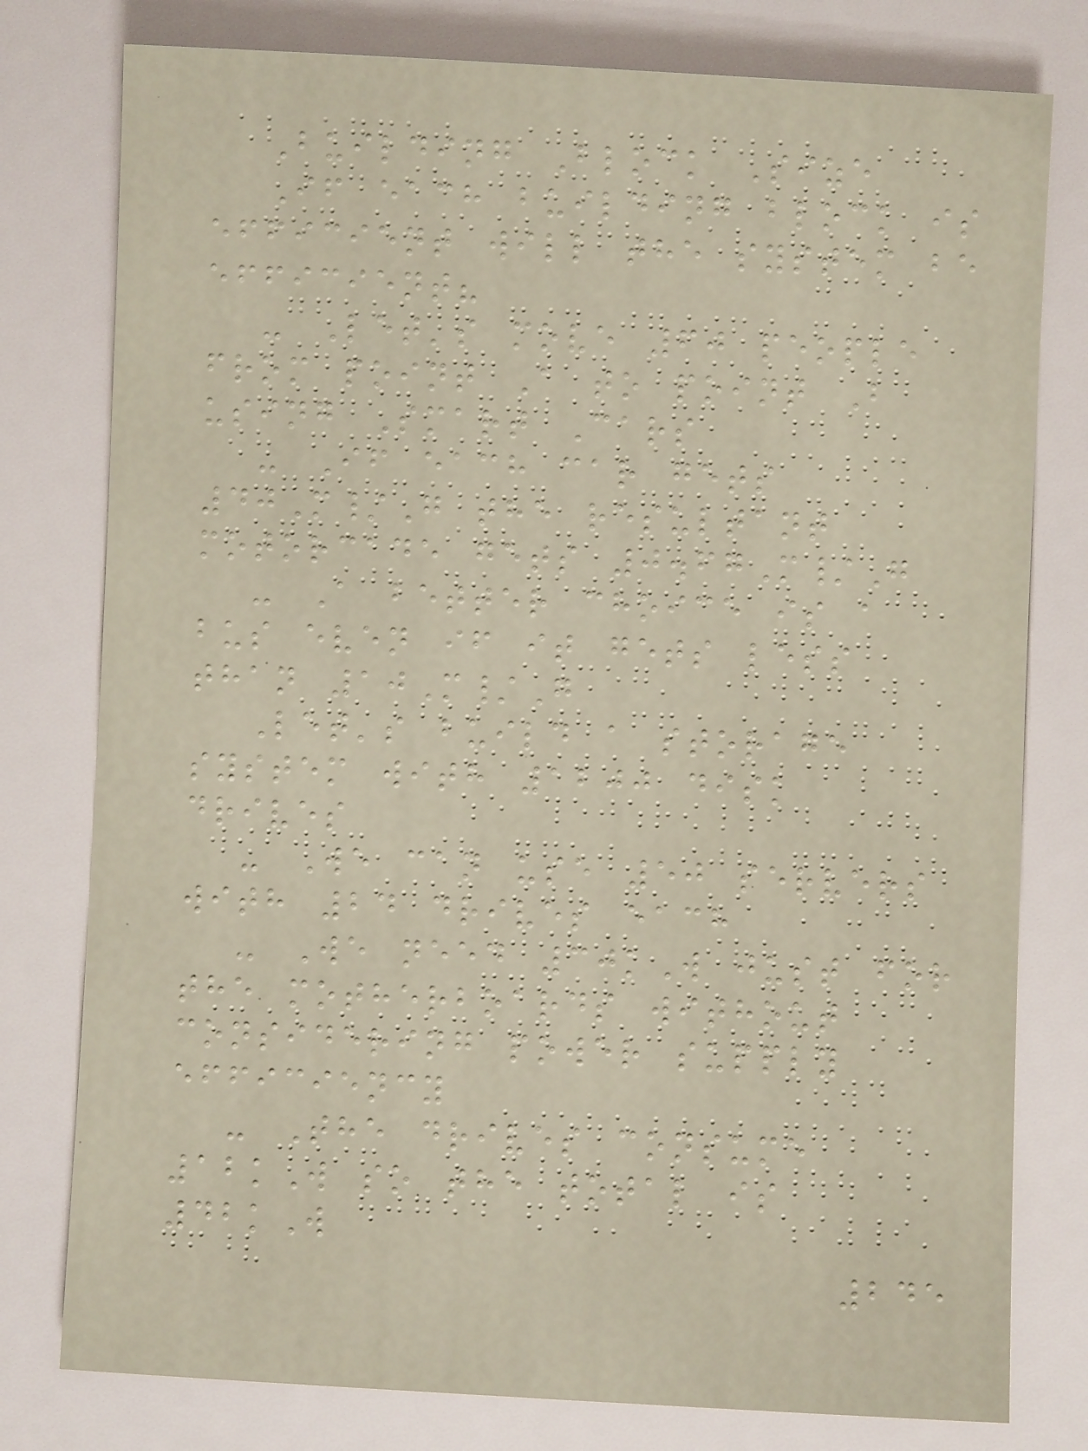Building Block Size
If each building block is
efficient will the system be
efficient?
- Let's move 60 people
from point A to point B
using Smart Cars
- If each car gets
40M/G the resultant
motorcade gets 0.67M/G
- A better choice is a
bus even if it gets less
than 10M/G
Let's build a storage
system with 1200 disk
drives
- We can use 50 servers
with 24 drives each
- We need 30kW just for
the motherboards without
considering power supply
efficiency
- The drives consume
12kW so the total is
42kW
245
